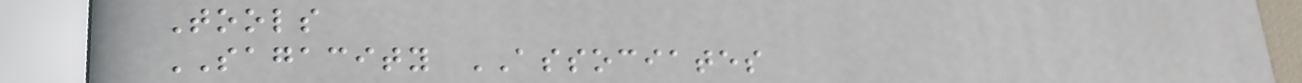Tools
SAGACITY ASSOCIATES
